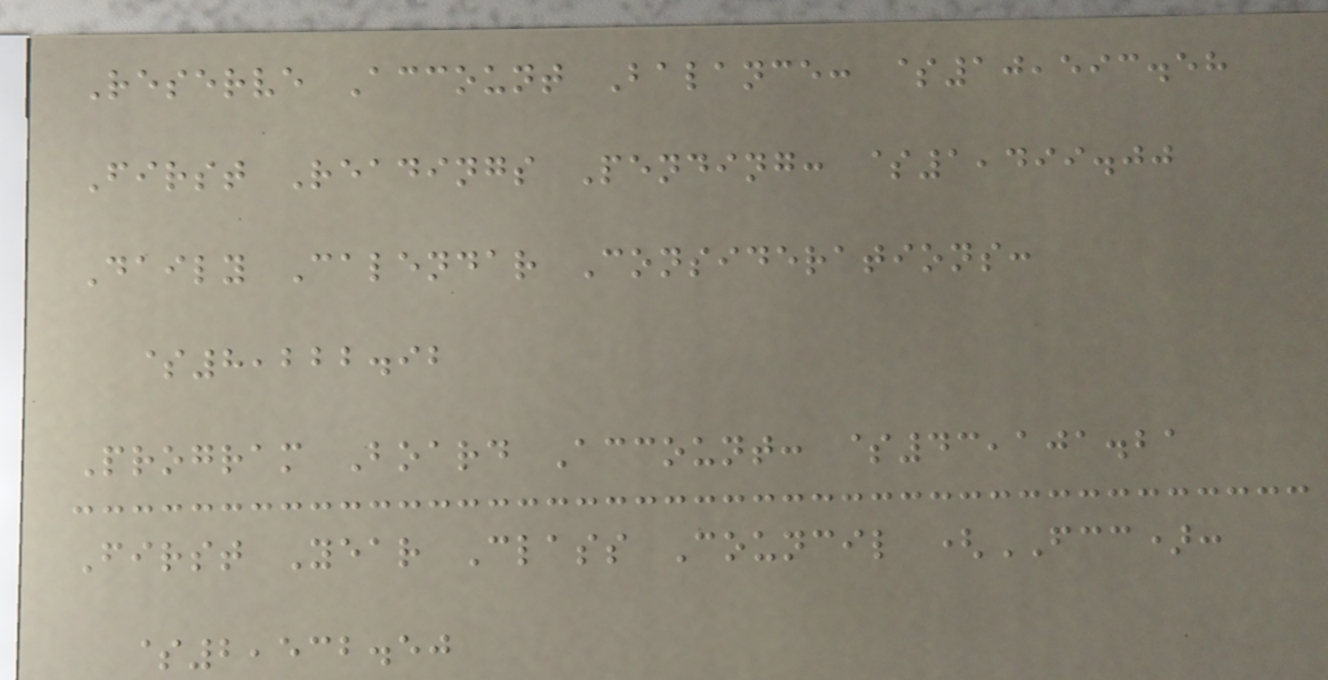Reserve Account Balance: $10,593.58
First Readings Pending: $1,499.00
Daily Calendar Considerations:
$8,222.92
Program Board Account: $43,101.21
First Year Class Council (FCC):
$2,532.50
